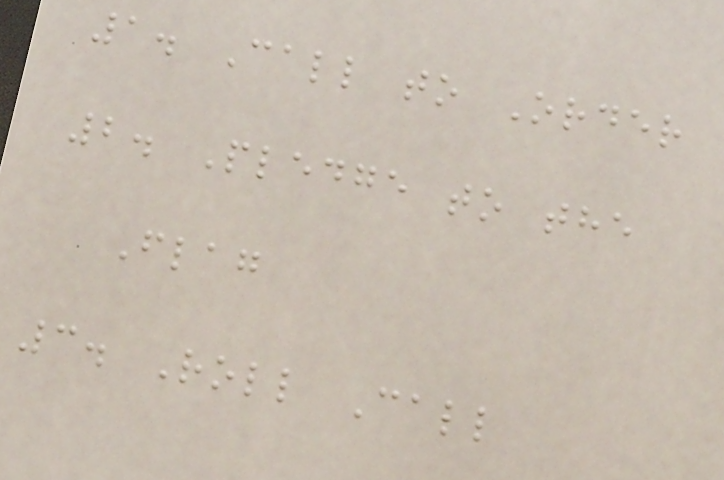1. Call to Order
2. Pledge to the
Flag
3. Roll Call
